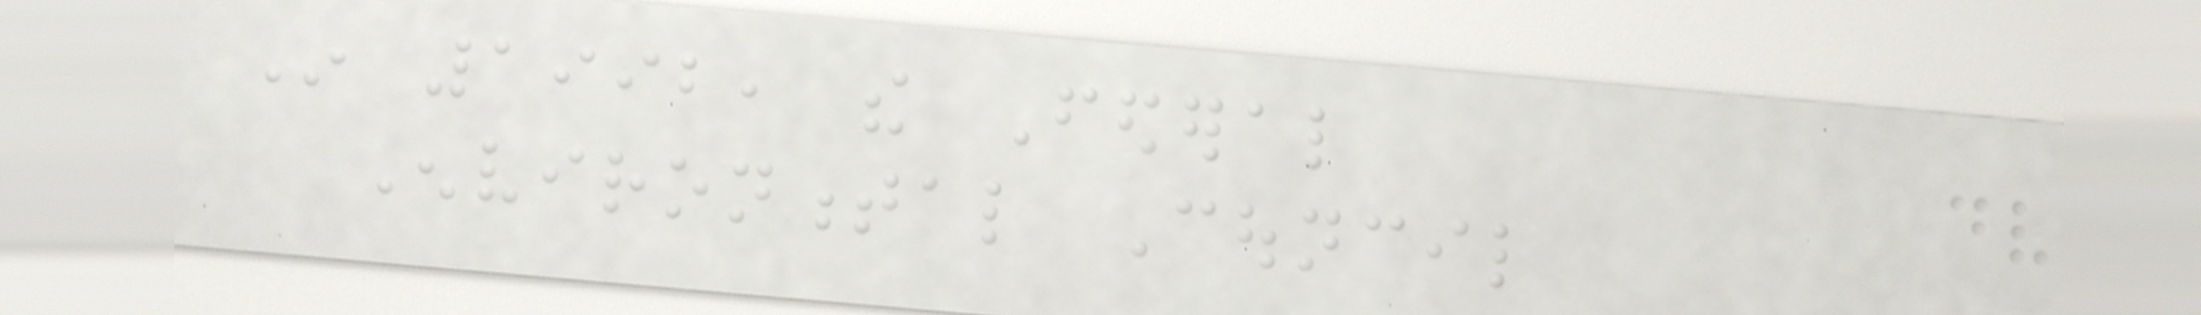In 1992, the Federal
Environmental Council
